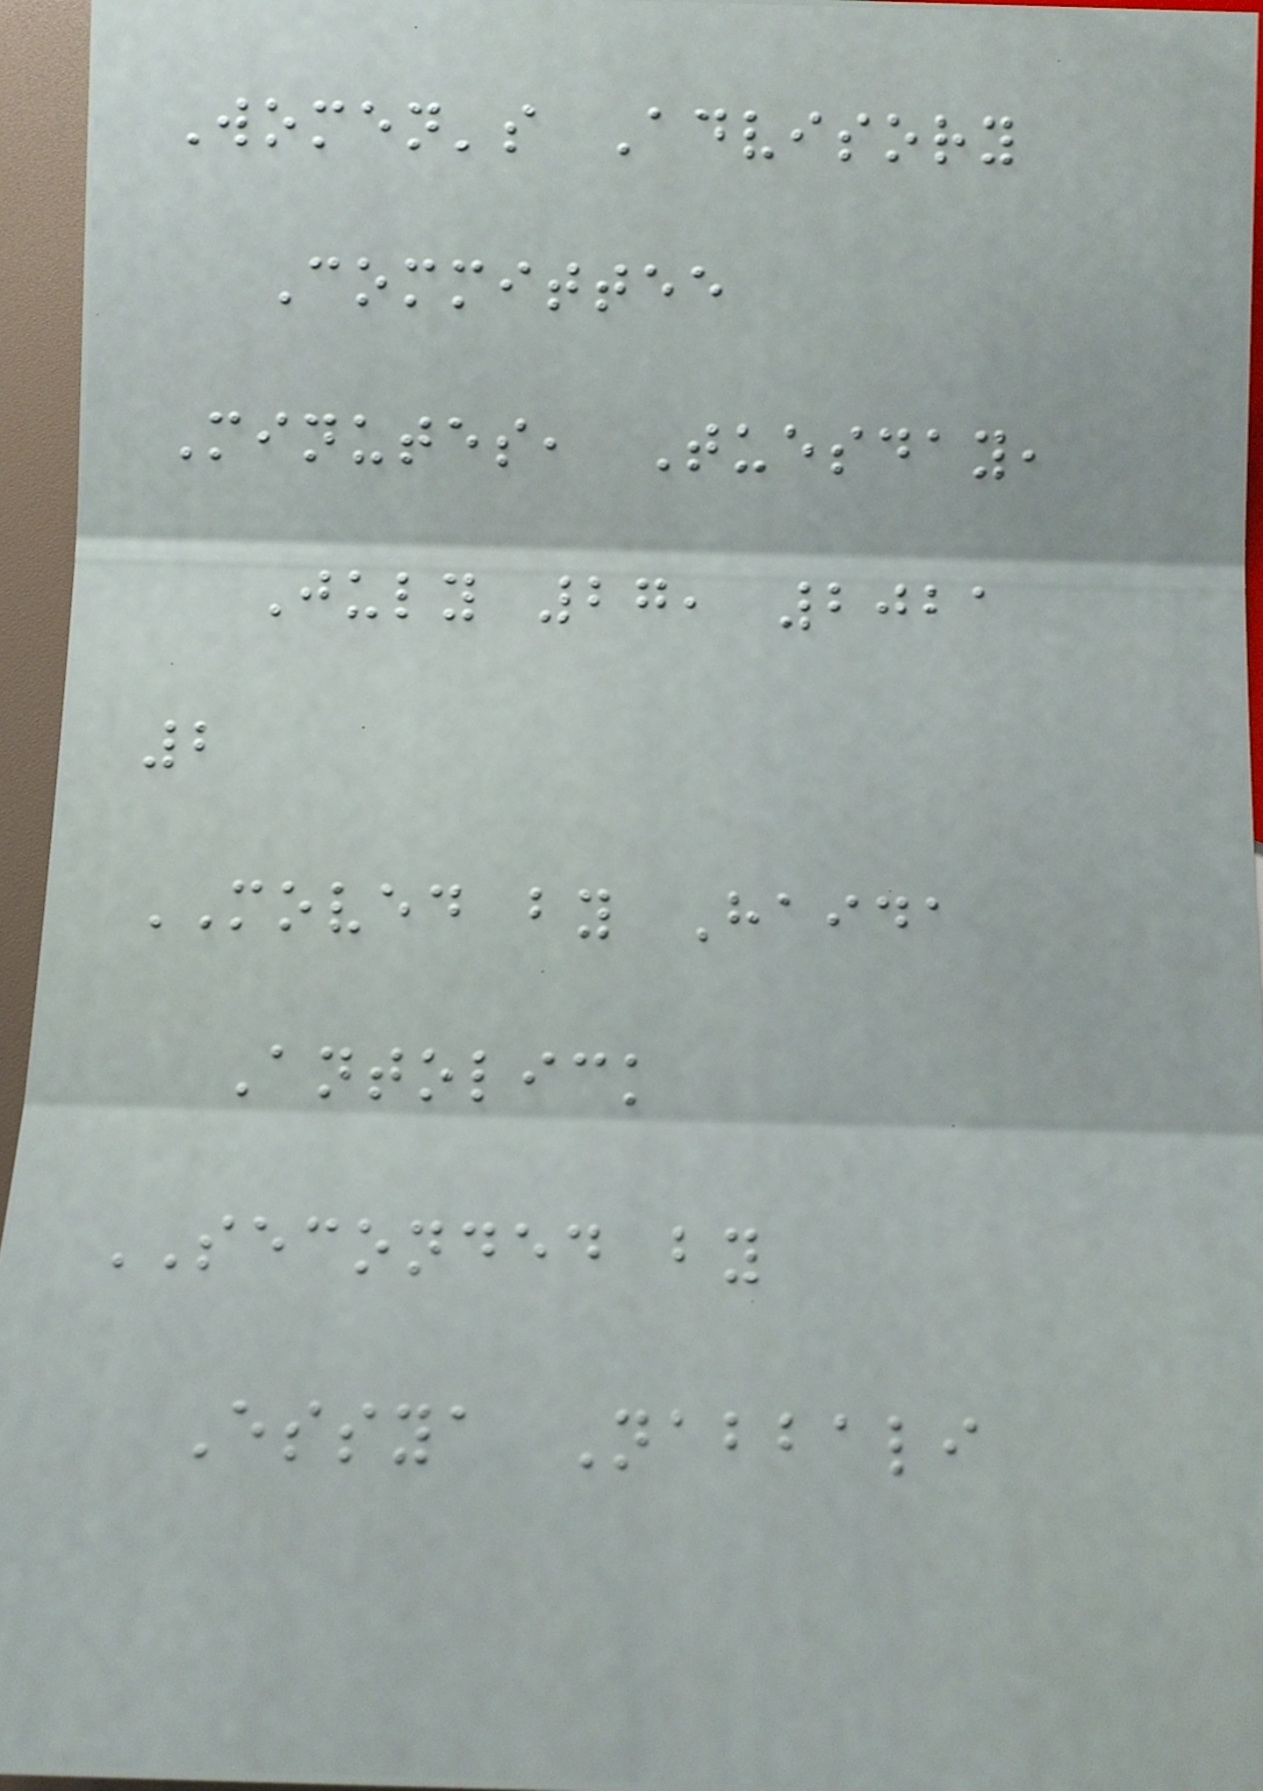Women's Advisory
Committee
Minutes, Tuesday,
July 27, 2021
2
MOVED by Haida
Antolick
SECONDED by
Essya Nabbali
